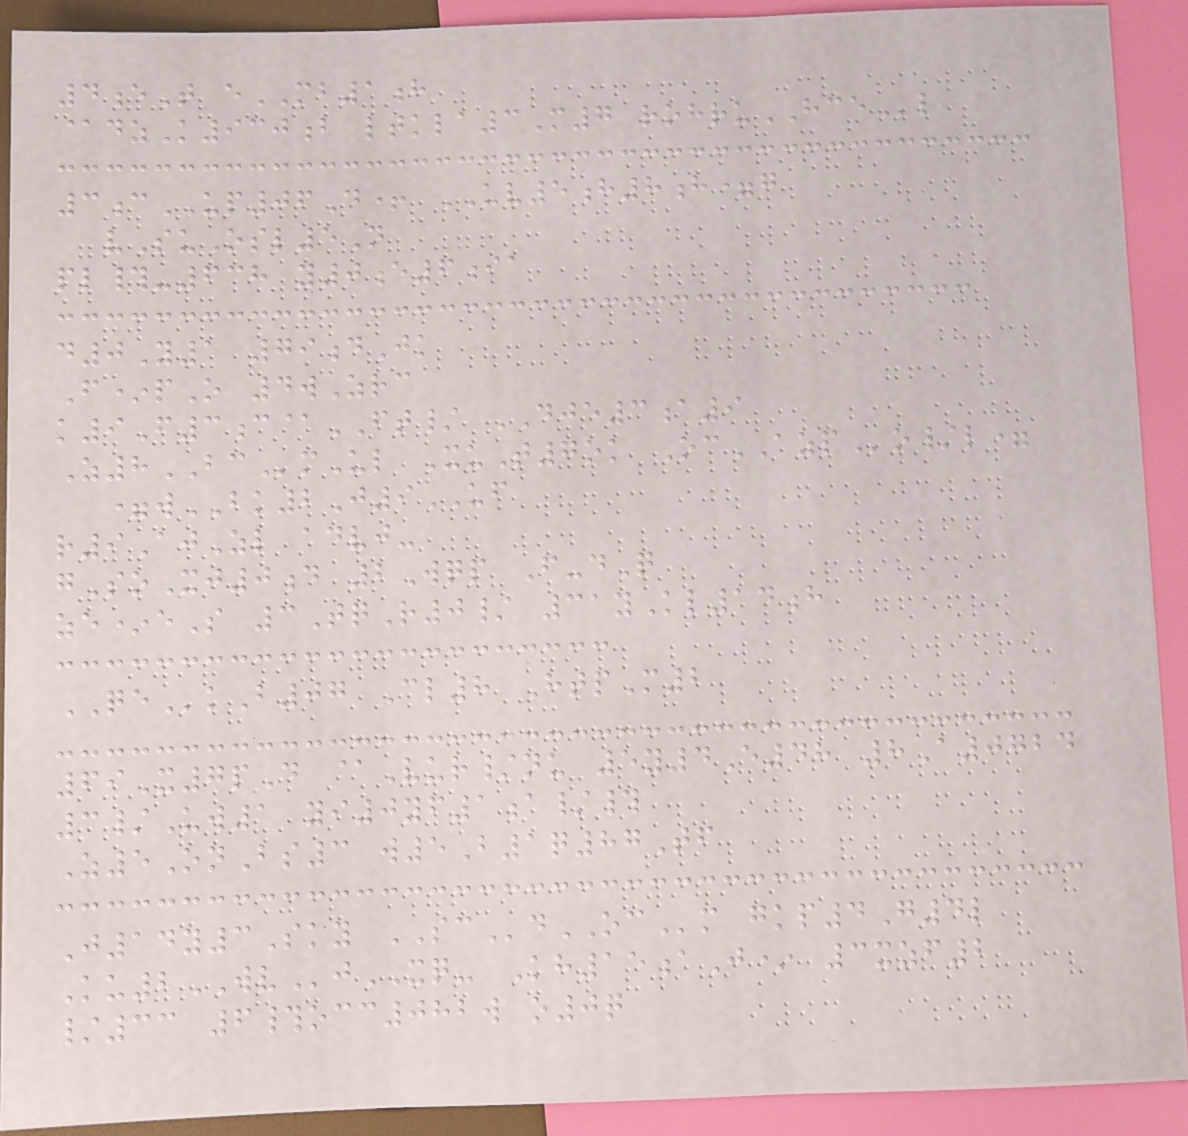4eT eMB1h
@dzK930b ltkla3M7 rohruHCEl
3cUP06D+ UV5h8h=g
vSuOsl5N
pl#-638 y0e6ia
d0Y1 79dJk
F*pO 4wZrc
k9F3c@FT/ DJE3a9
Z8BCmUl XuT7ok OcAZPo/l=
=wBK2J9UF
r9AjZl advj-
gSoXj0d 2Wqp F-dQ
ze*eS 3TqR0/ 31yKl14h
QEkB07 Cl8 HtpM2
69X7pD @Vur/nu 5y4E48 8A0724
3/Uw1 yi0yf1a/#
Z5OnBs3 w5B1q87Tf
J14y3Sky SCdOCm gkp4G4l
Ku2WVjXQ- Kh15aJ* 3xzf2
/33 6#occ082w o0q
